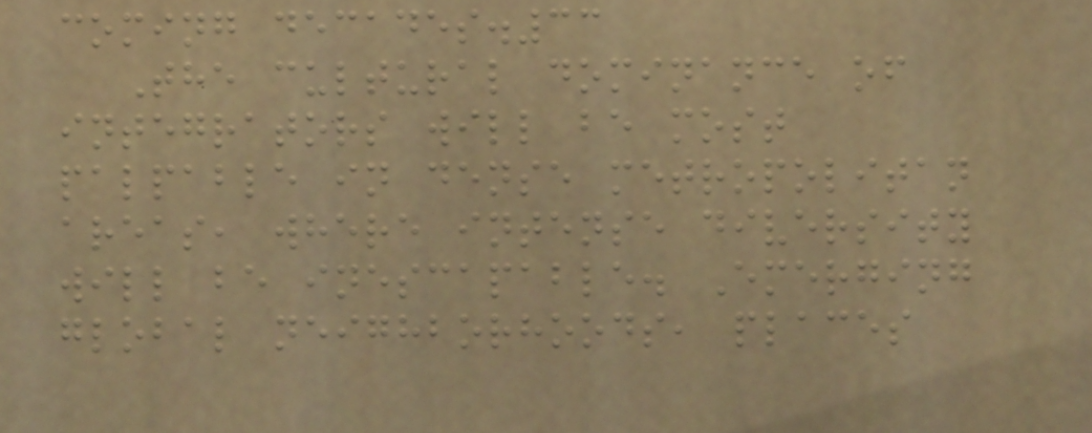coming decades.33
The cultural dominance of
integrators will be most
palpable in dense metropolitan
areas, where intense diversity
will be inescapable. Emerging
global neighborhoods, places
